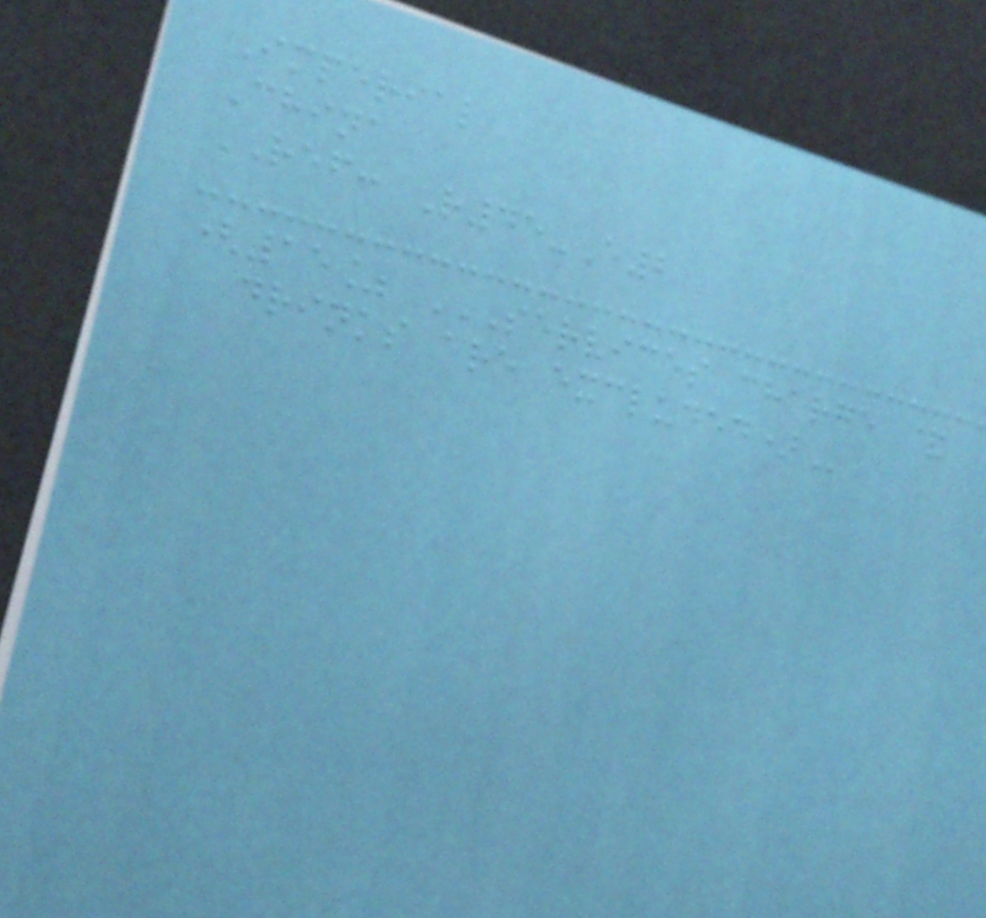Imperial
China
REF: R45-E2
(15% SERVICES CHARGE &
DRINKS ARE EXCLUDED)
